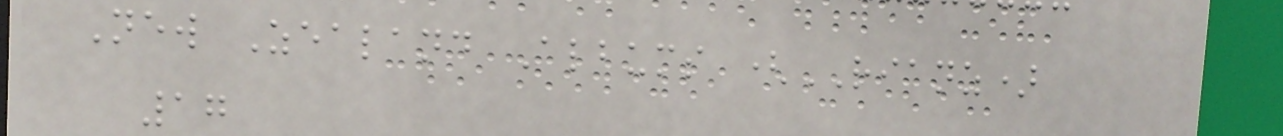New Zealand Albums (RIANZ)
17
